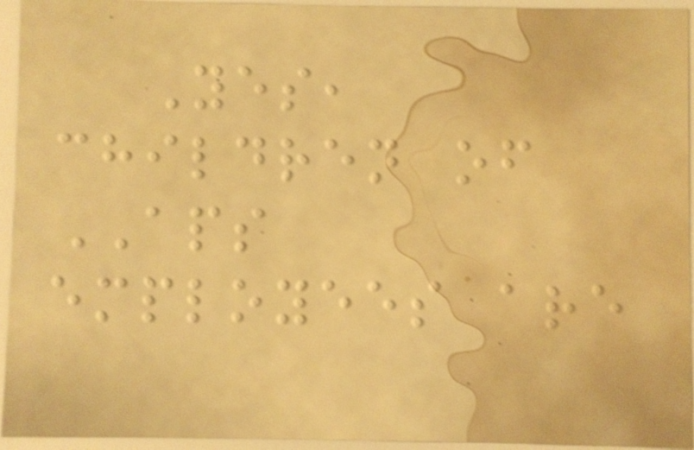Yes,
children of
APS
employees are
